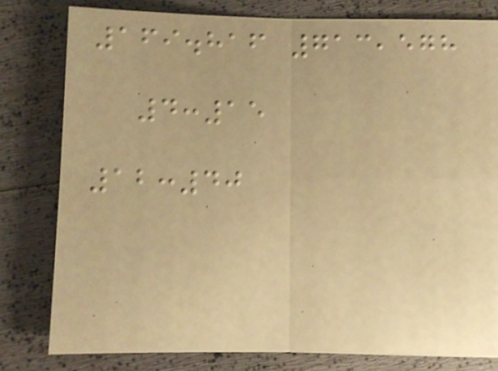169.816 713,578
4:15
12:40
